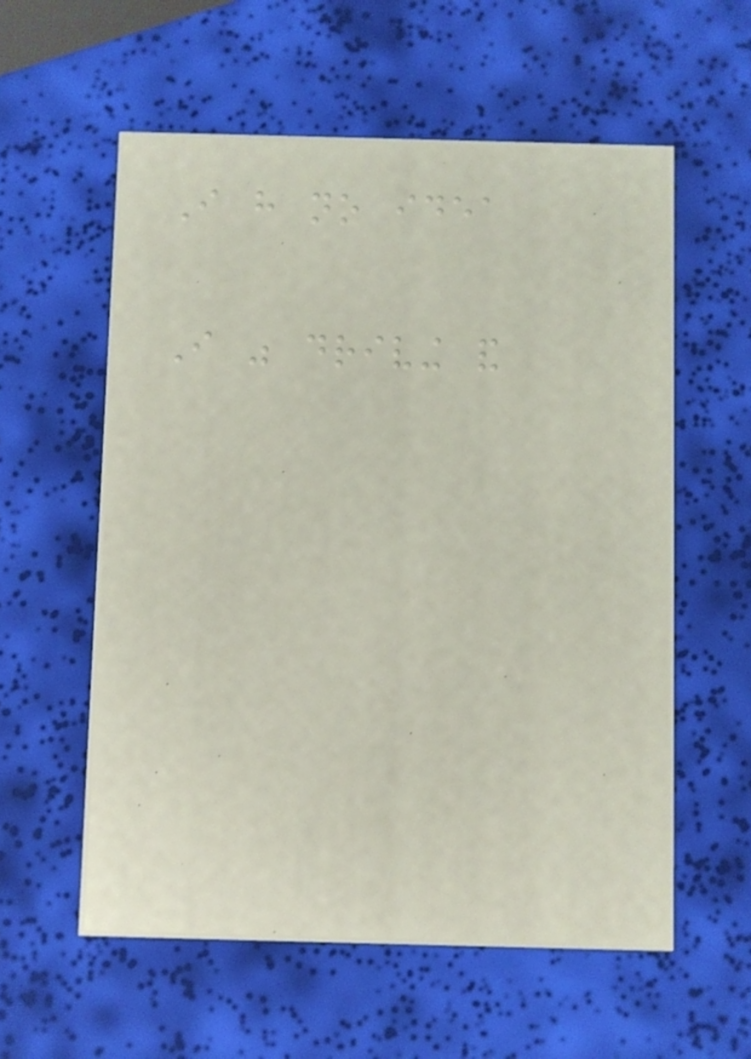I have no idea
I was driving and
